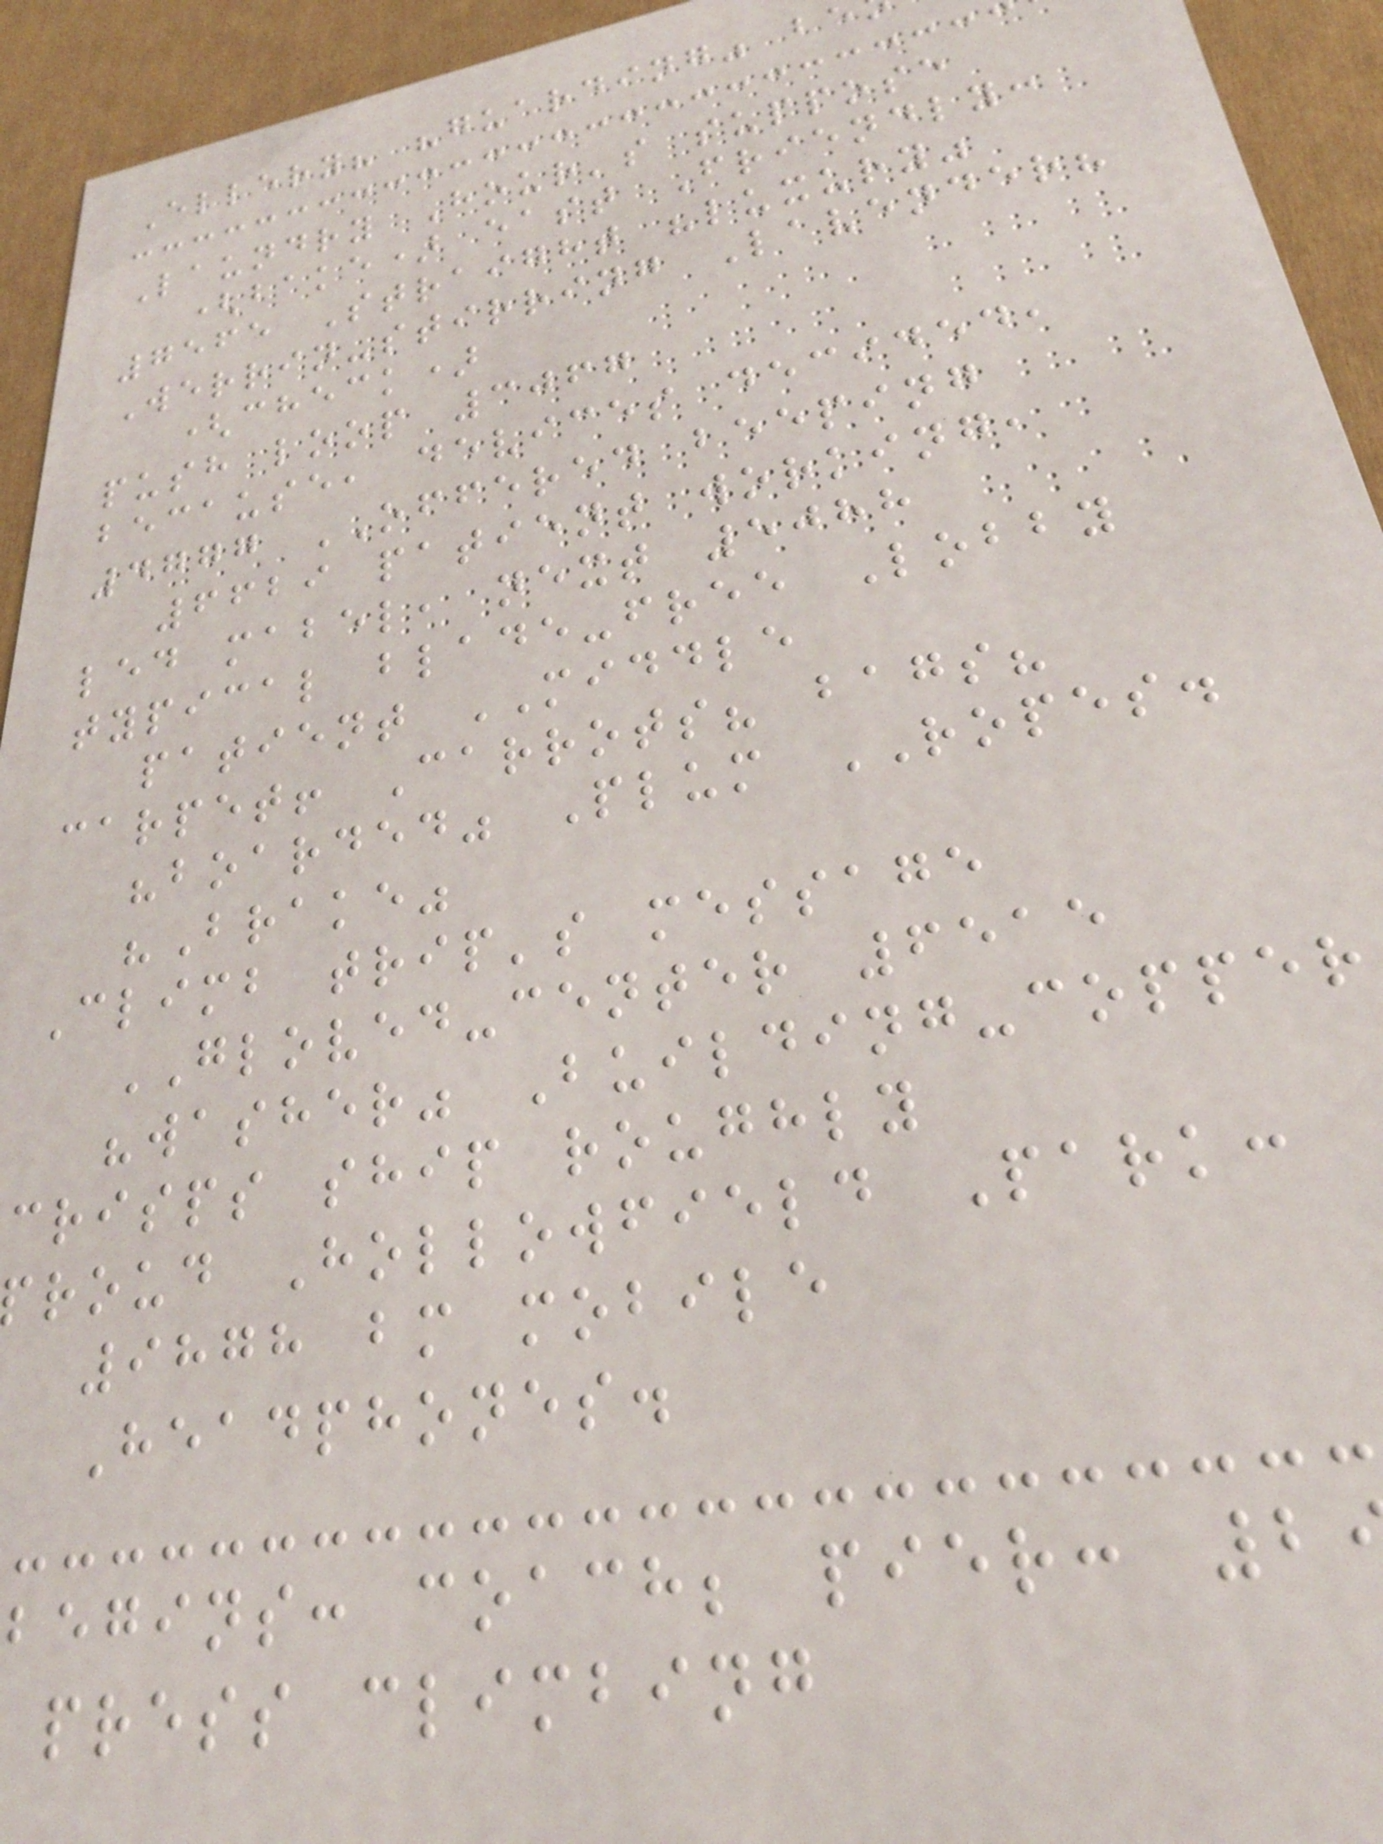Ellery? "guarding" be
Laundry Hour's suppose
(bake) east Friendly:
7565 Straight "luxury"
Werrin-stirring Lavender?
(check)
push loop 3067
because, devices decided,
4777 OFFERED beeping
6629 patient working,
led mabel, next 5088
typical blade-free Lobby
patient MIDDLE
carpet! Carrots? bags?
"boarded" Plum ROPES.
"Brake"
Climb trip's message
GLOVED-center 6515
"washer" Building-copper
crisps ship roughly
roud Hollowfield Park:
9878 bm mobile
Headphones.
begins: coach; pier: 2
press climbing
